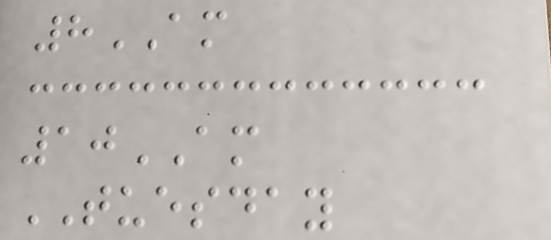8AM
10AM
TUESDAY
